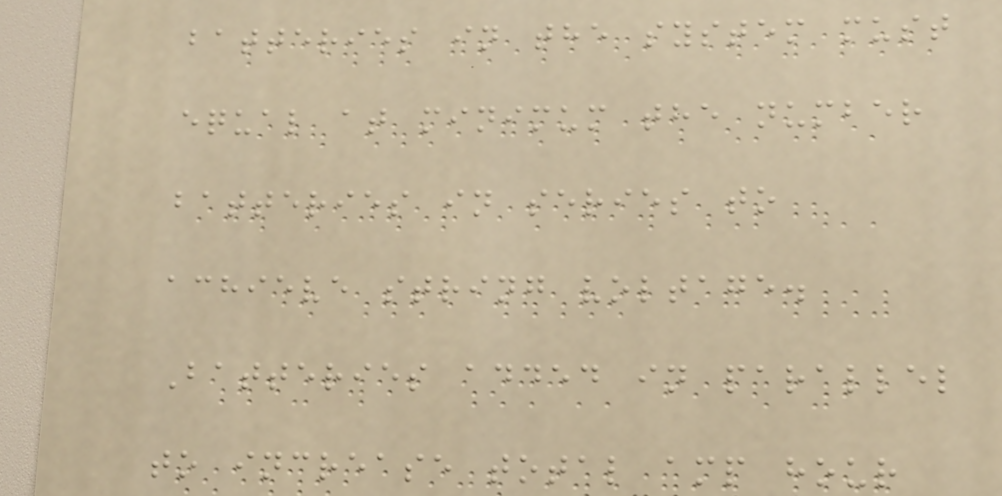batteries in the system must
equal at minimum the number
batteries in series to
achieve string voltage.
Batteries added in parallel
to increase total amp hour
